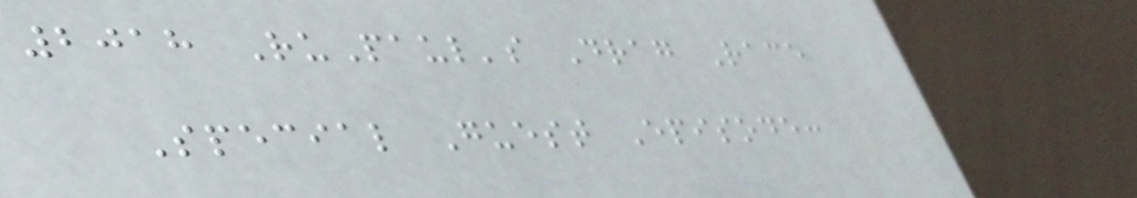2018 RuPaul's Drag Race
Special Guest Episode:
